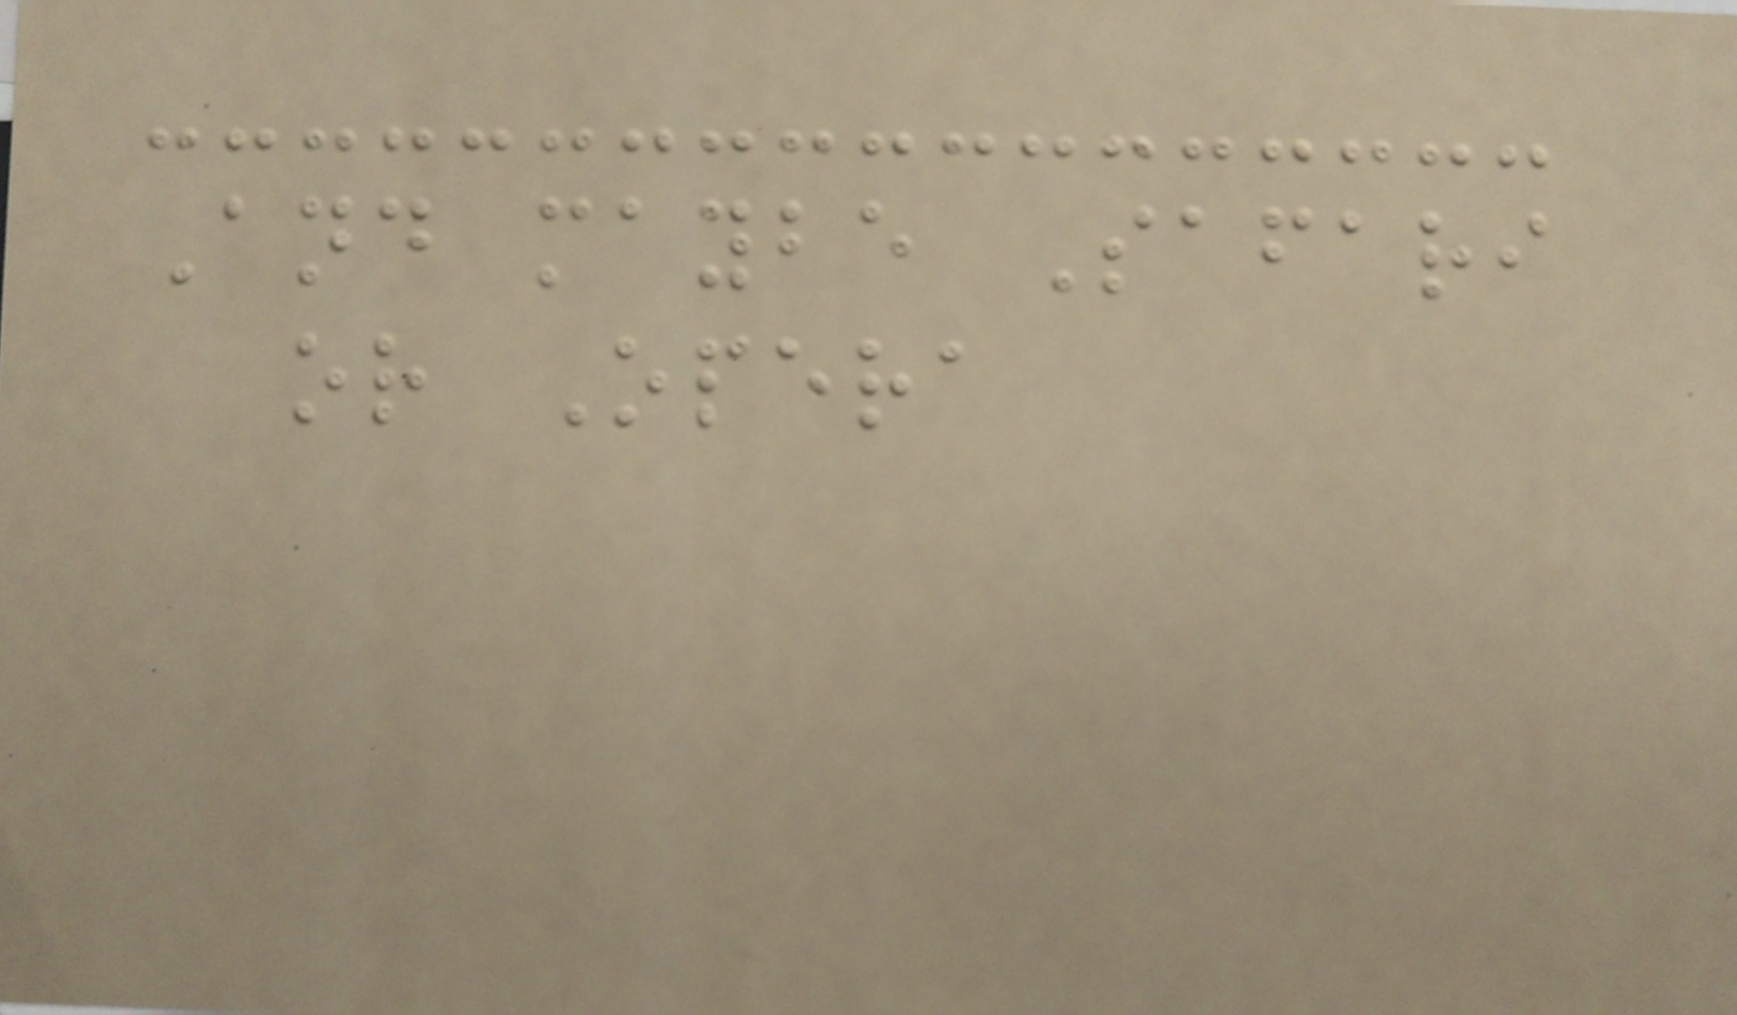And maybe Safari
or Opera
